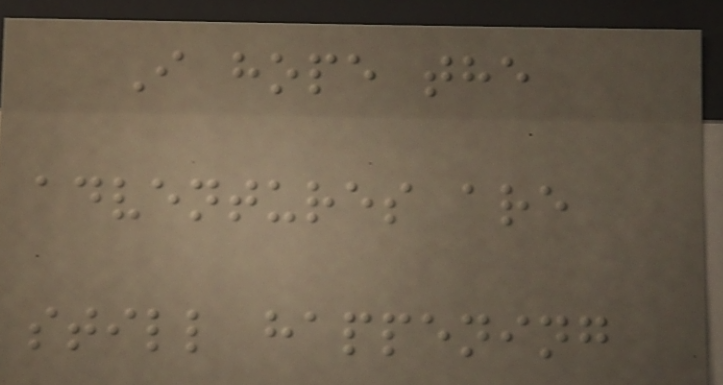I hope the
adventures are
still happening
